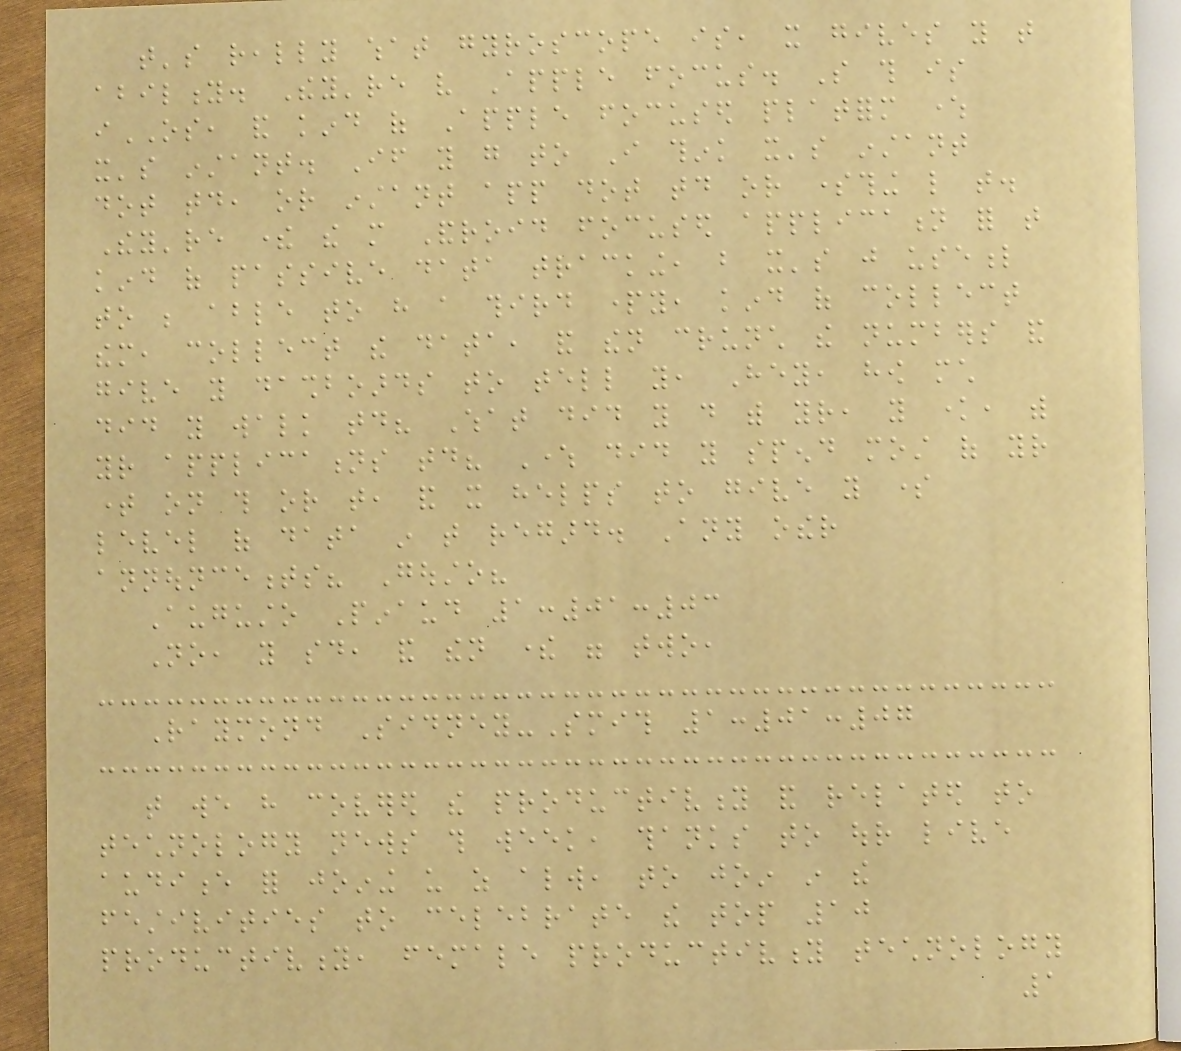that's really what gyroscope is, it gives you that
ability. They're very Apple focus. So this is
iOS, and kind of Apple focused platform where
it's instant. If you go to I think it's instant
dot today, or instant app dot today or something like that.
They're there the more Android focused application for that
kind of passive data tracking, but it's just useful
to be able to have a third party, kind of collect
them, collect the data, and then crunch the numbers and
give you dashboards to tell you, Hey, how much
did you walk today? What did you do with your, you know, with
your applications today? Where did you spend most of your
time on this or that, and it helps to give you some
level of data in that regard. Any other
announcements? Gousto?
Augusto Pinaud 1:01:03
No, you said, and then there were two,
Raymond Sidney-Smith 1:01:07
that we have covered the productivity and related to
technology news this week, thanks to our live
audience for joining us as always, to join in the
festivities to celebrate the top 10
productivity, female productivity technology
1
